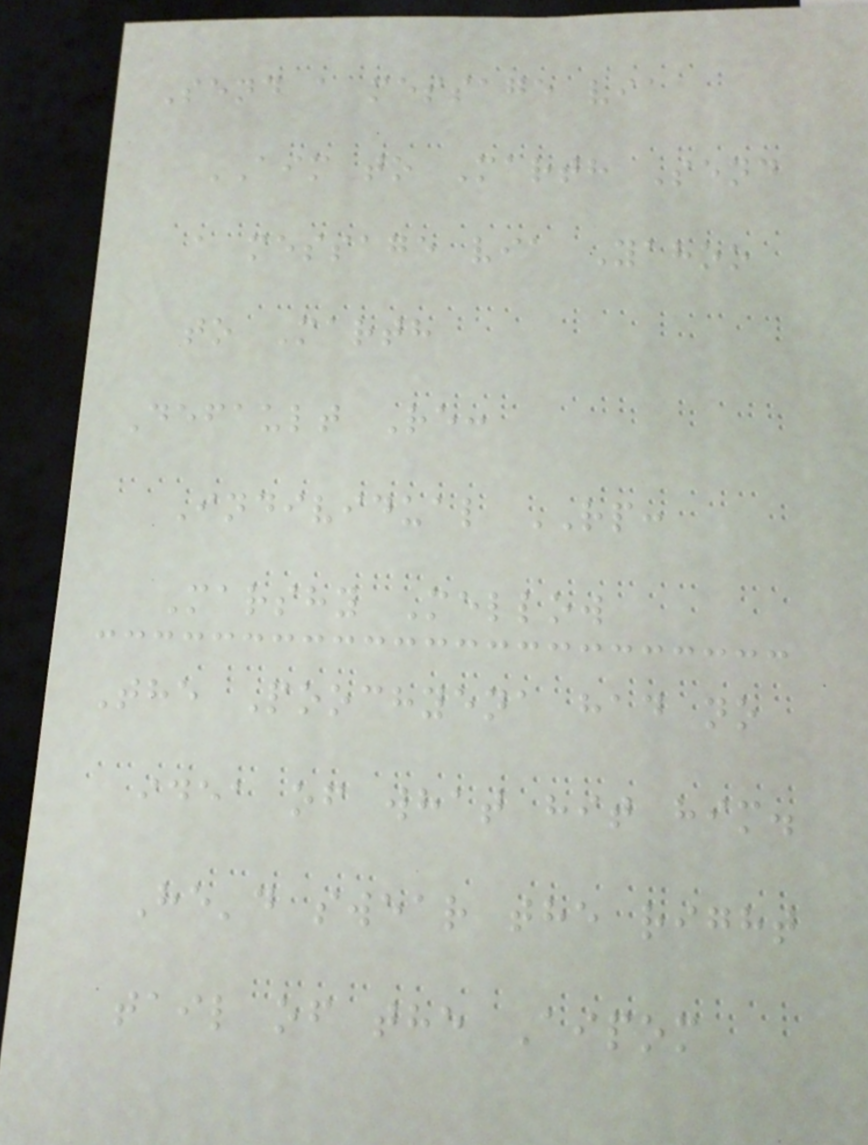Send a message via
AIM to Marth Send
a message via Yahoo
to Marth
Default Re:
Individual RP:
Marshy Mellow
The Poochyena had no
idea of what hit him.
He'd swear the right
tail of the Aipom
